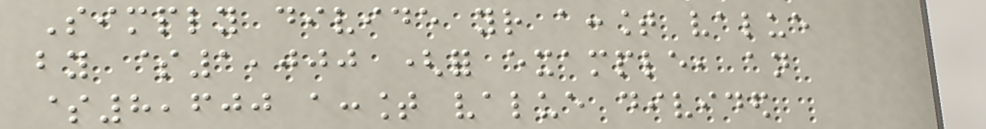Simply divide your account value
by $1,000 (for example, an
$8,600 account value divided
